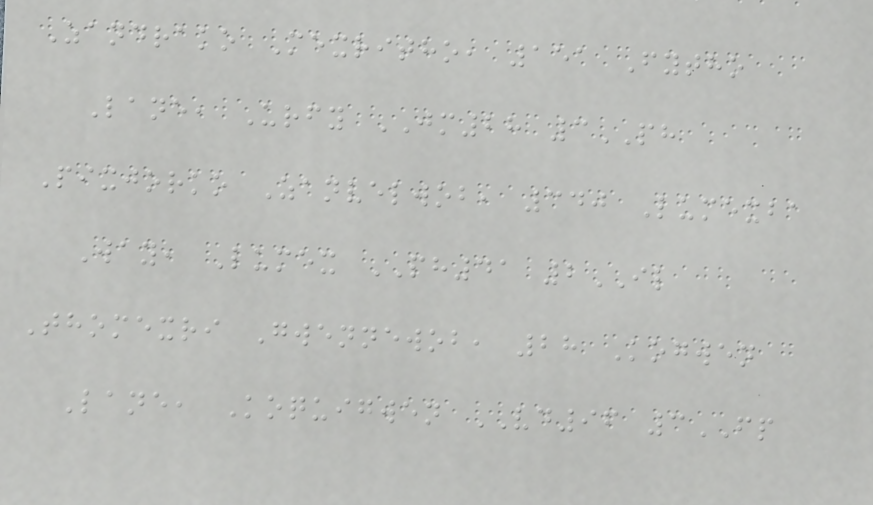Zandrako Mexritho, 151 Fytho
Lane, Urfy JM28 3PH
Pixjorko Zanvelwob, 340 Lumexba
Way, Lumex PH41 2IL
Thomexri Gwennewob, 28 Kogwen
Lane, Koquigwen VD96 3FP
